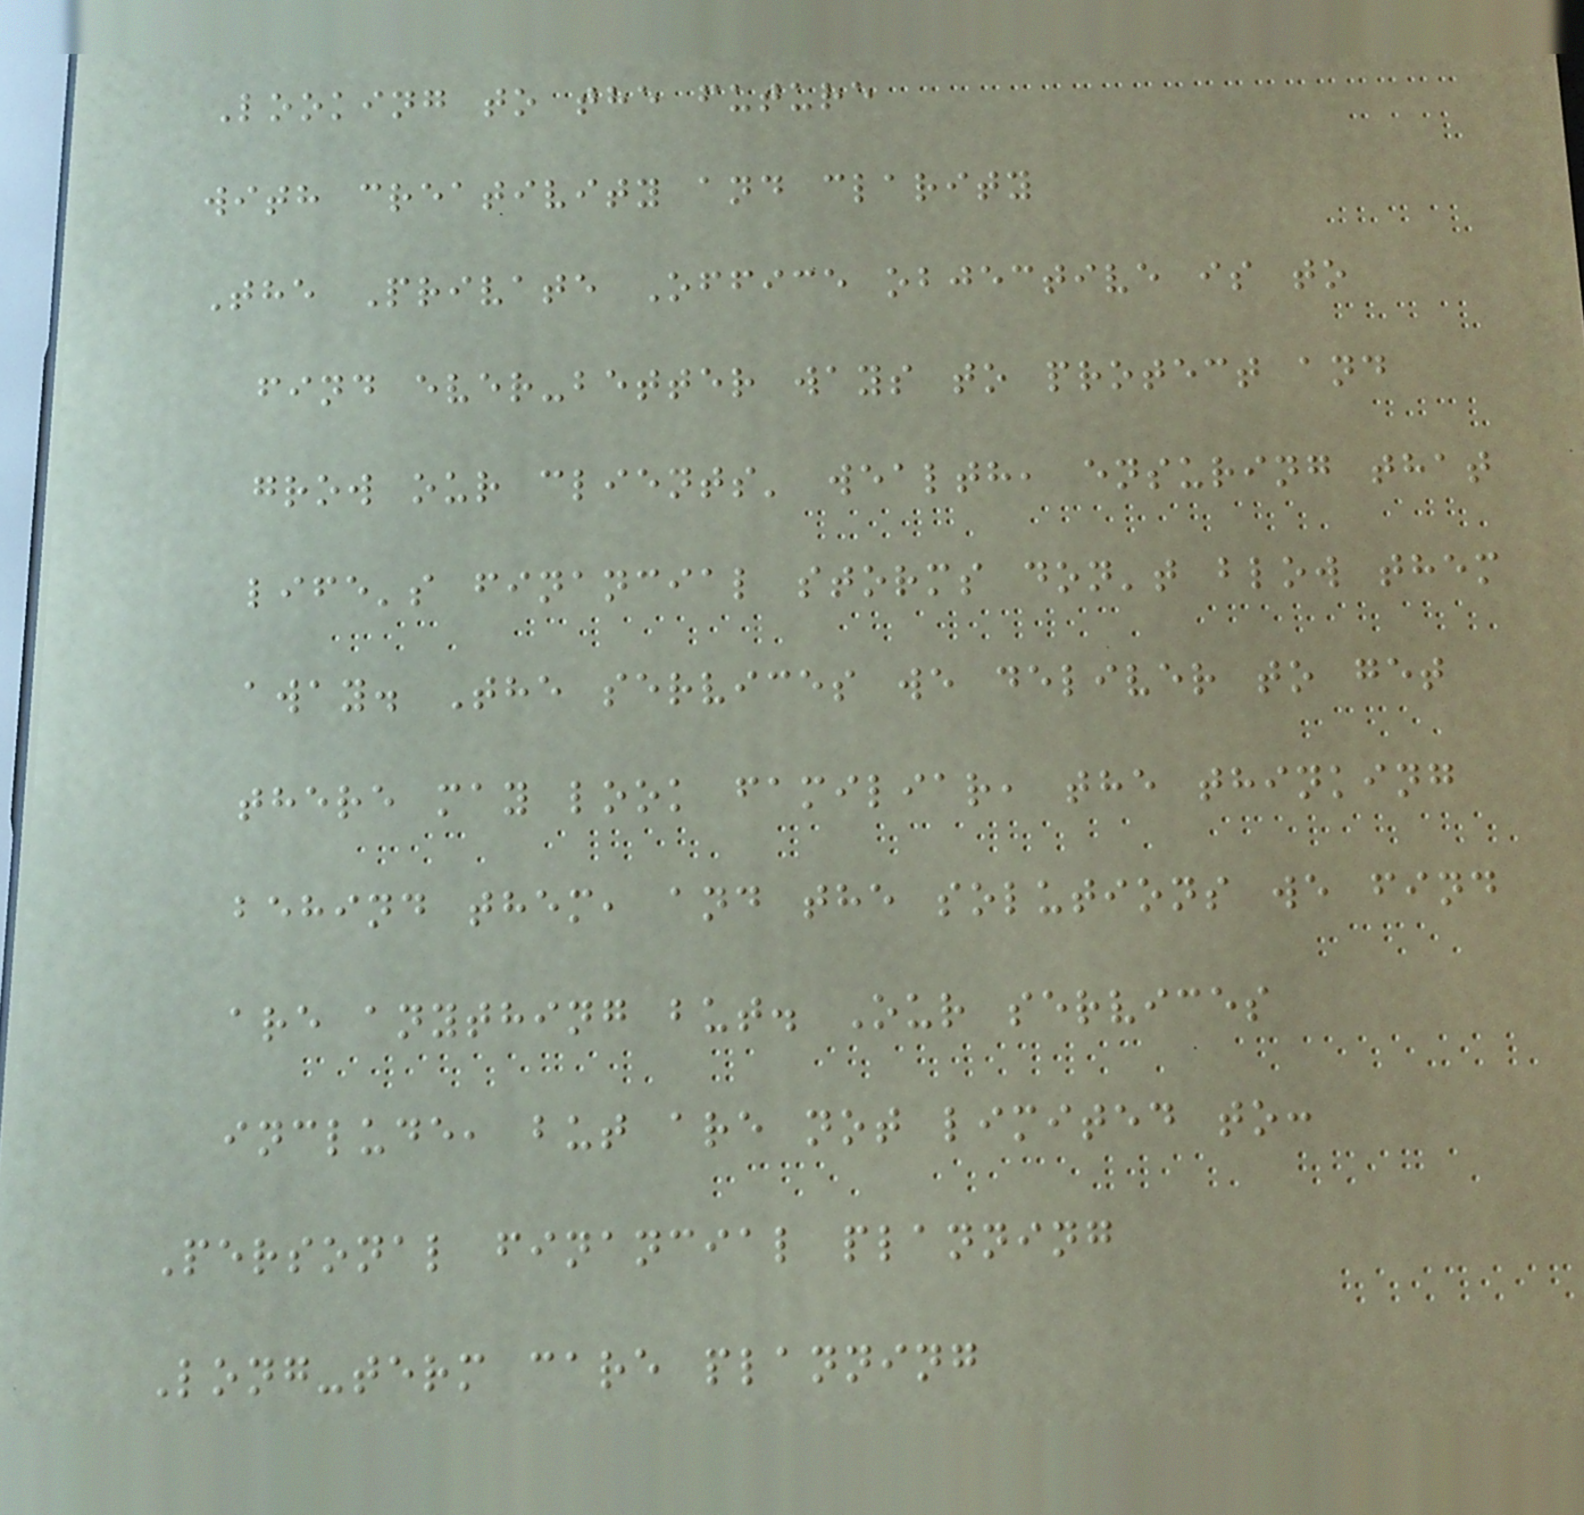Looking to the future
with creativity and clarity
The Private Office objective is to
find ever-better ways to protect and
grow our clients' wealth, ensuring that
life's financial storms don't blow them
away. The services we deliver to get
there may look familiar, the thinking
behind them, and the solutions we find
are anything but. Our services
include, but are not limited to:
Personal financial planning
Long-term care planning
